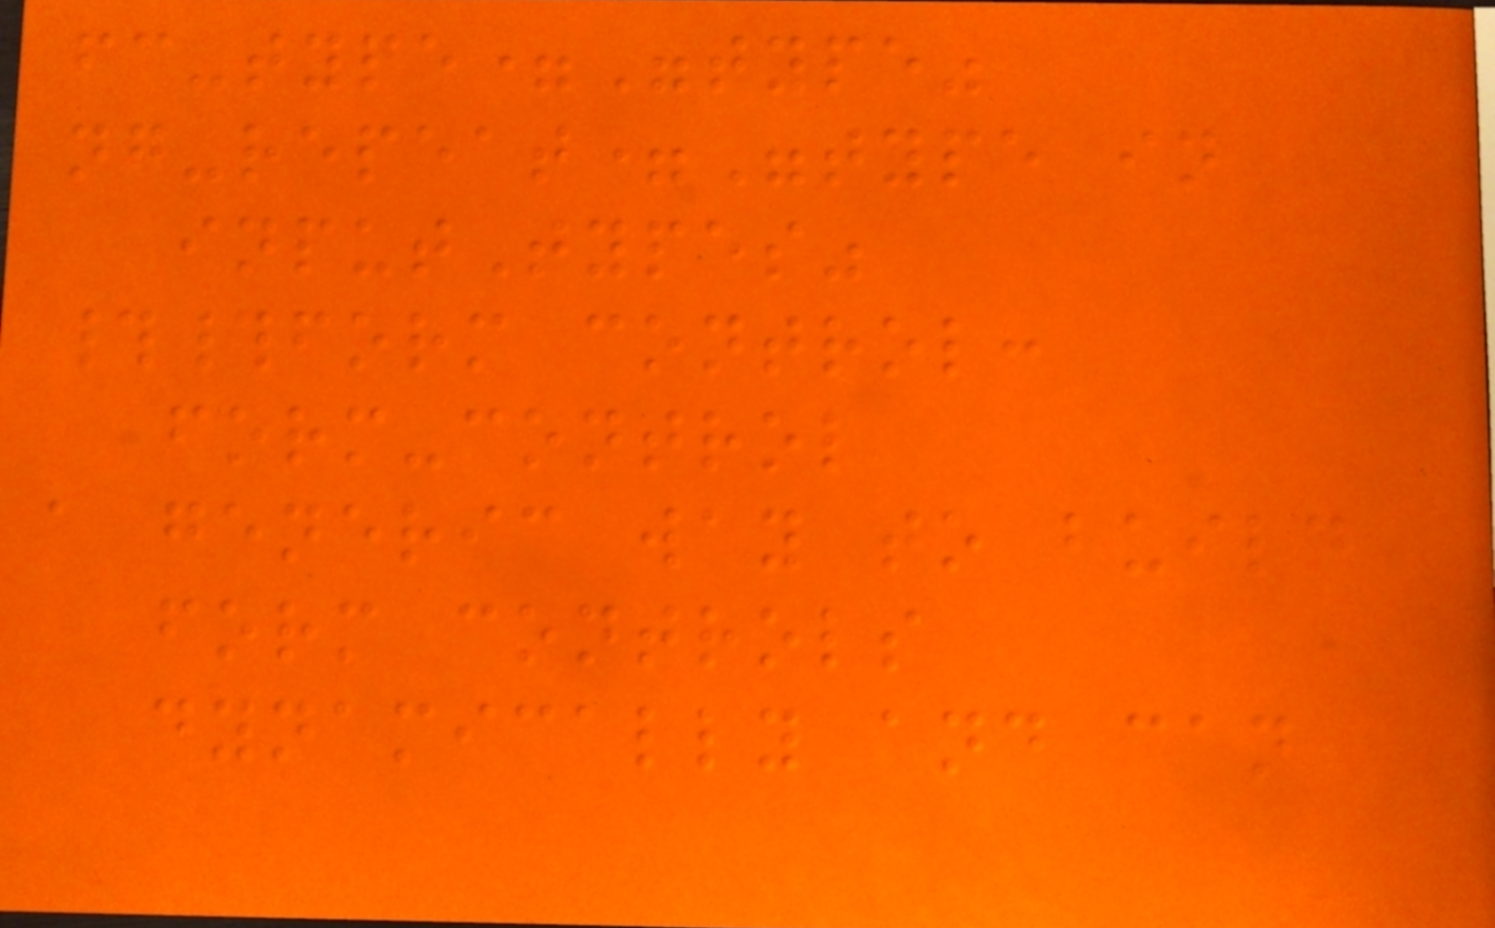fc-type="type"
ng-repeat="type in
inputTypes"
##form control:
form-control
a generic way to build
form controls
dynamically and can
